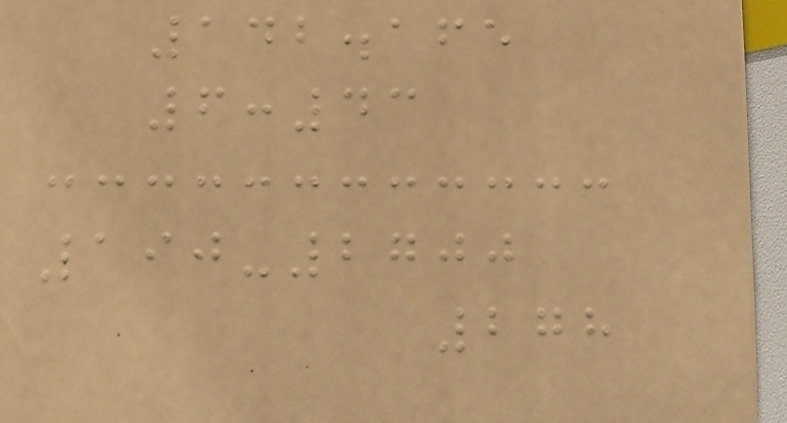142.165
6:43
190-2700
278
